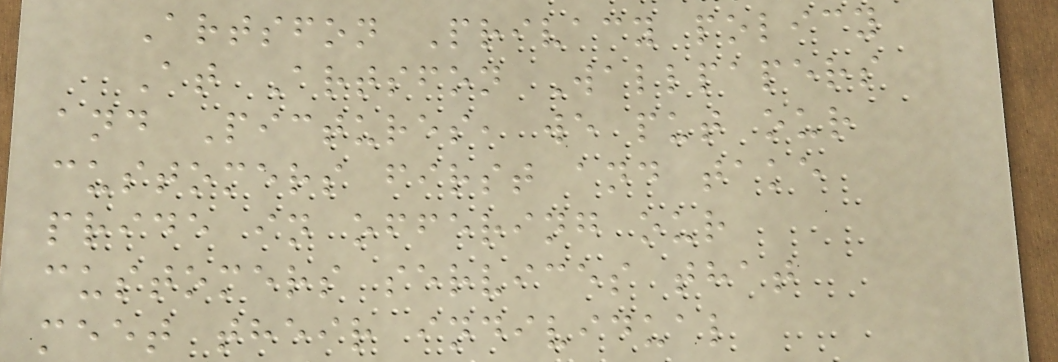Artsfon Privacy policy
At Artsfon Wallpapers
and Pictures, we put our
customers first and take
pride in offering our
customers services that
meet their individual
